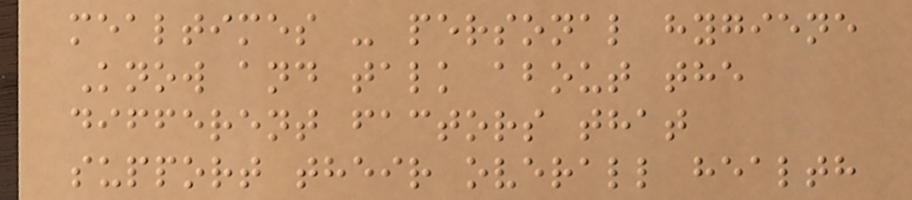mealtimes - personal hygiene
Know and talk about the
different factors that
support their overall health
